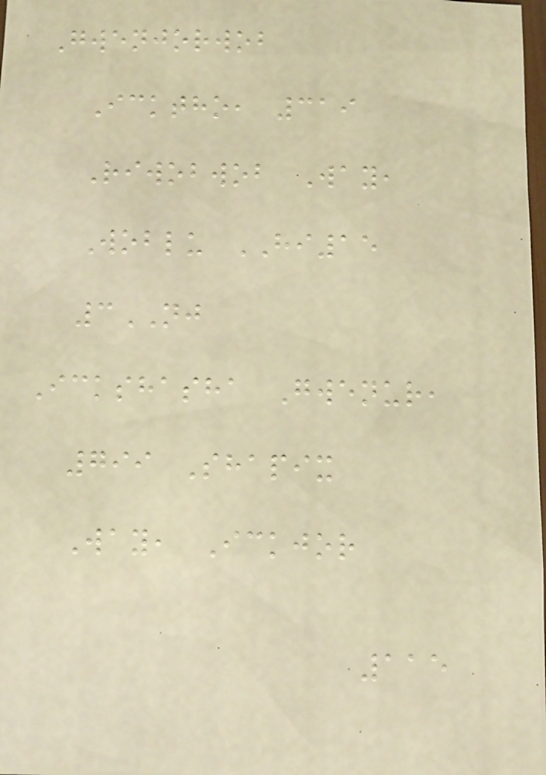Gwenjorwob
Icktho, 319
Riwobwob Way,
Woblu HI15
3NJ
Ickshasha Gwenur,
799 Shapix
Way, Ickjor
115
